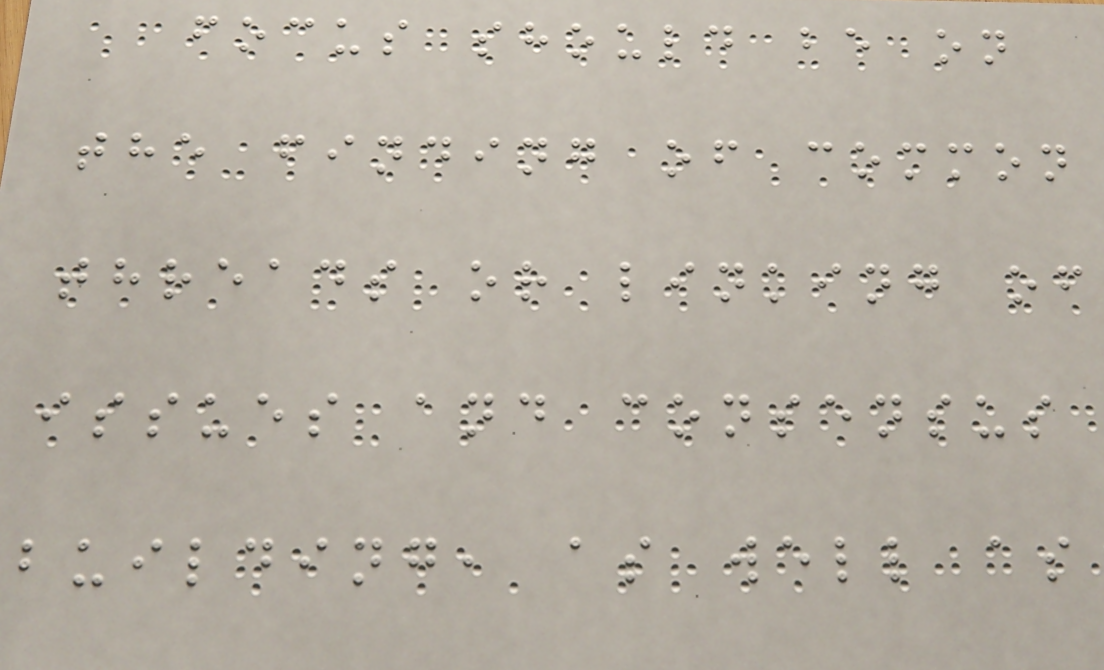focus should be on
the finding of common
threads or linking of
issues and consensus
building, as well as
